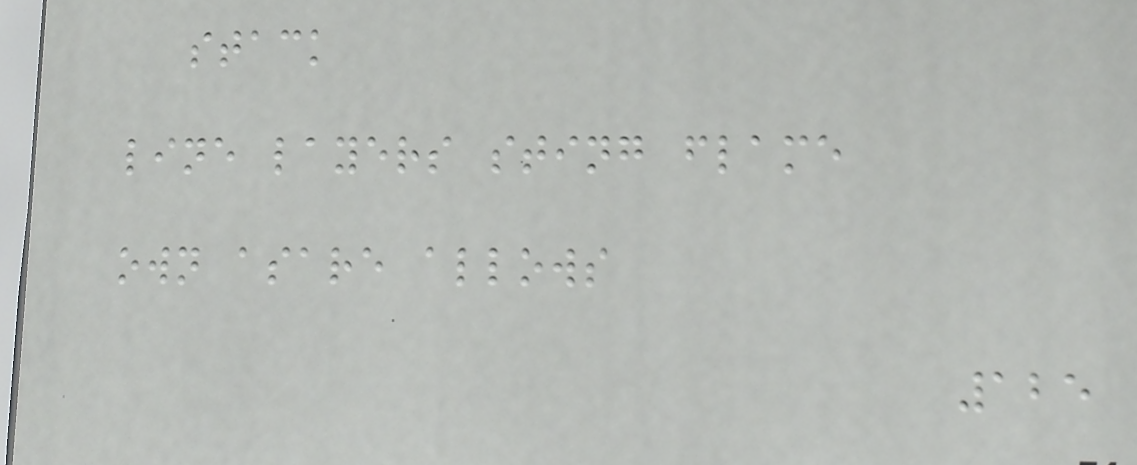stack
line layers sting flame
own asare allows
125
